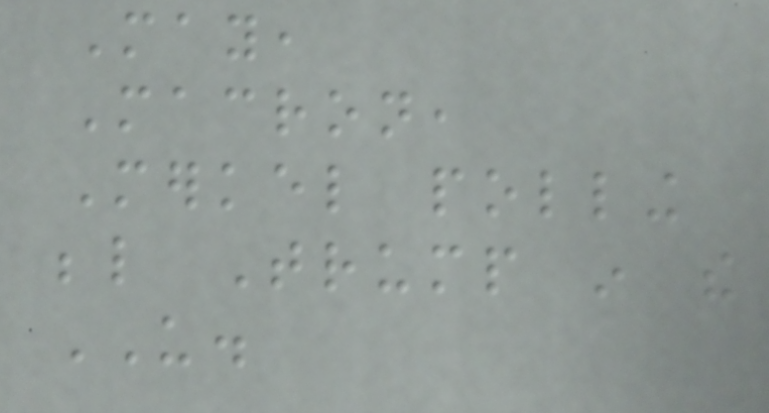May,
Macron,
Merkel polling
below Trump in the
US.
